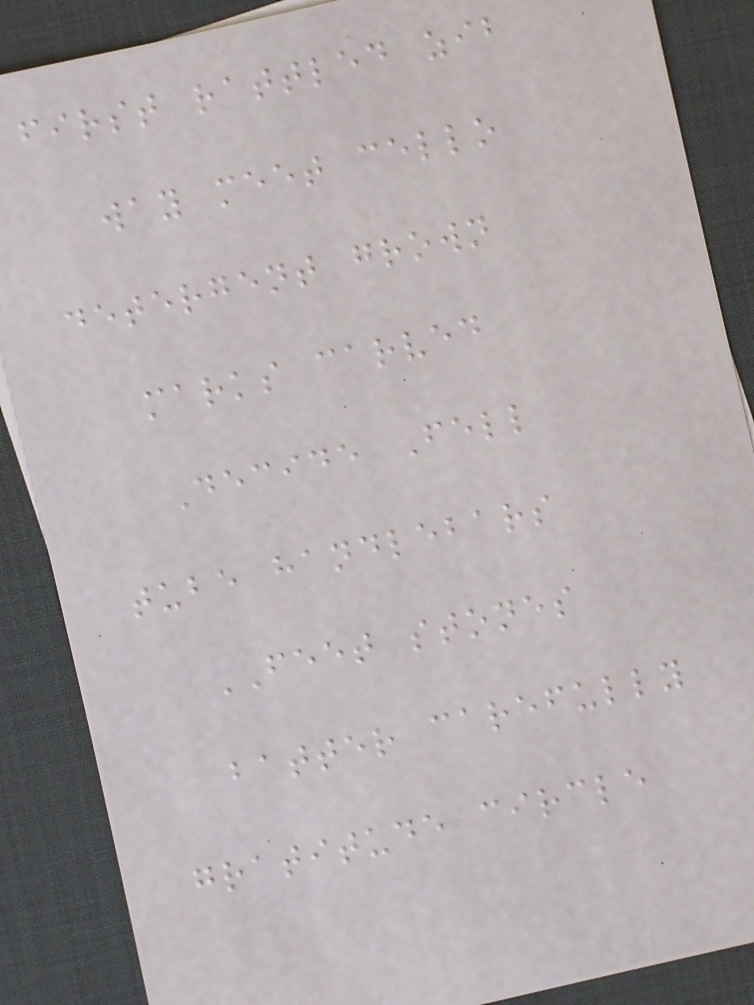first rattled zib
way meet cello
detergent grown
marks carved
Decide Fell
tube handlebars
FEET stones
batter carefully
gratitude circle
